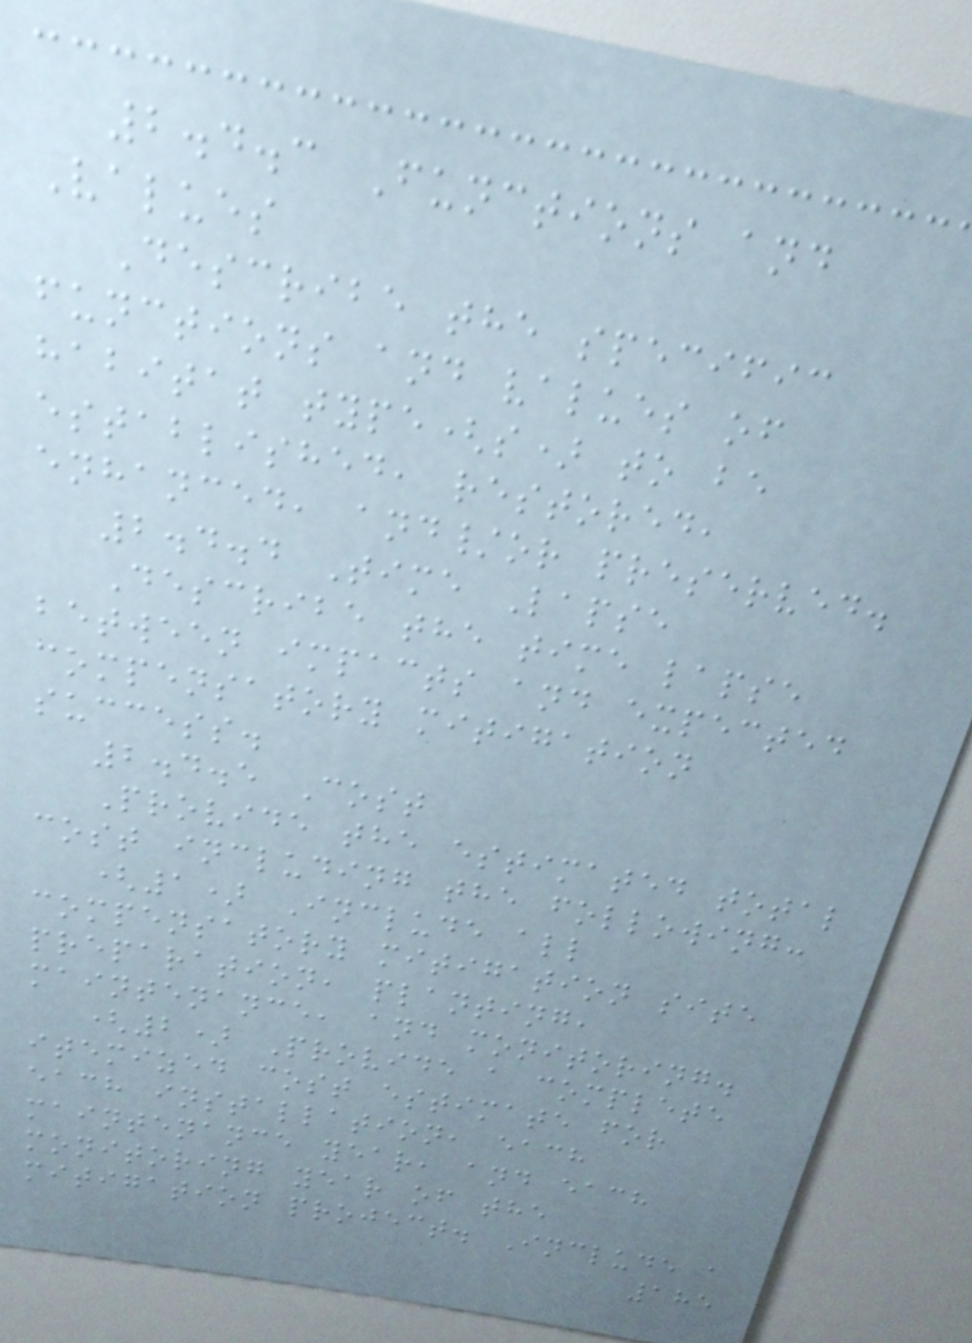2.4.3 Functions and
Values
Describe the specific
functions and values of
habitat type(s) to be
established, restored,
enhanced, and/or preserved.
2.4.4 Time Lapse
Describe the time lapse
between impacts and expected
compensatory mitigation
success.
2.4.5 Cost
Provide the estimated total
cost including the following:
(1) Include all
compensatory mitigation site
preparation, planting,
maintenance, and monitoring.
(2) Provide a complete
itemized cost estimate for
each installation, each
maintenance year, and each
monitoring year of the
mitigation project. Include a
185
